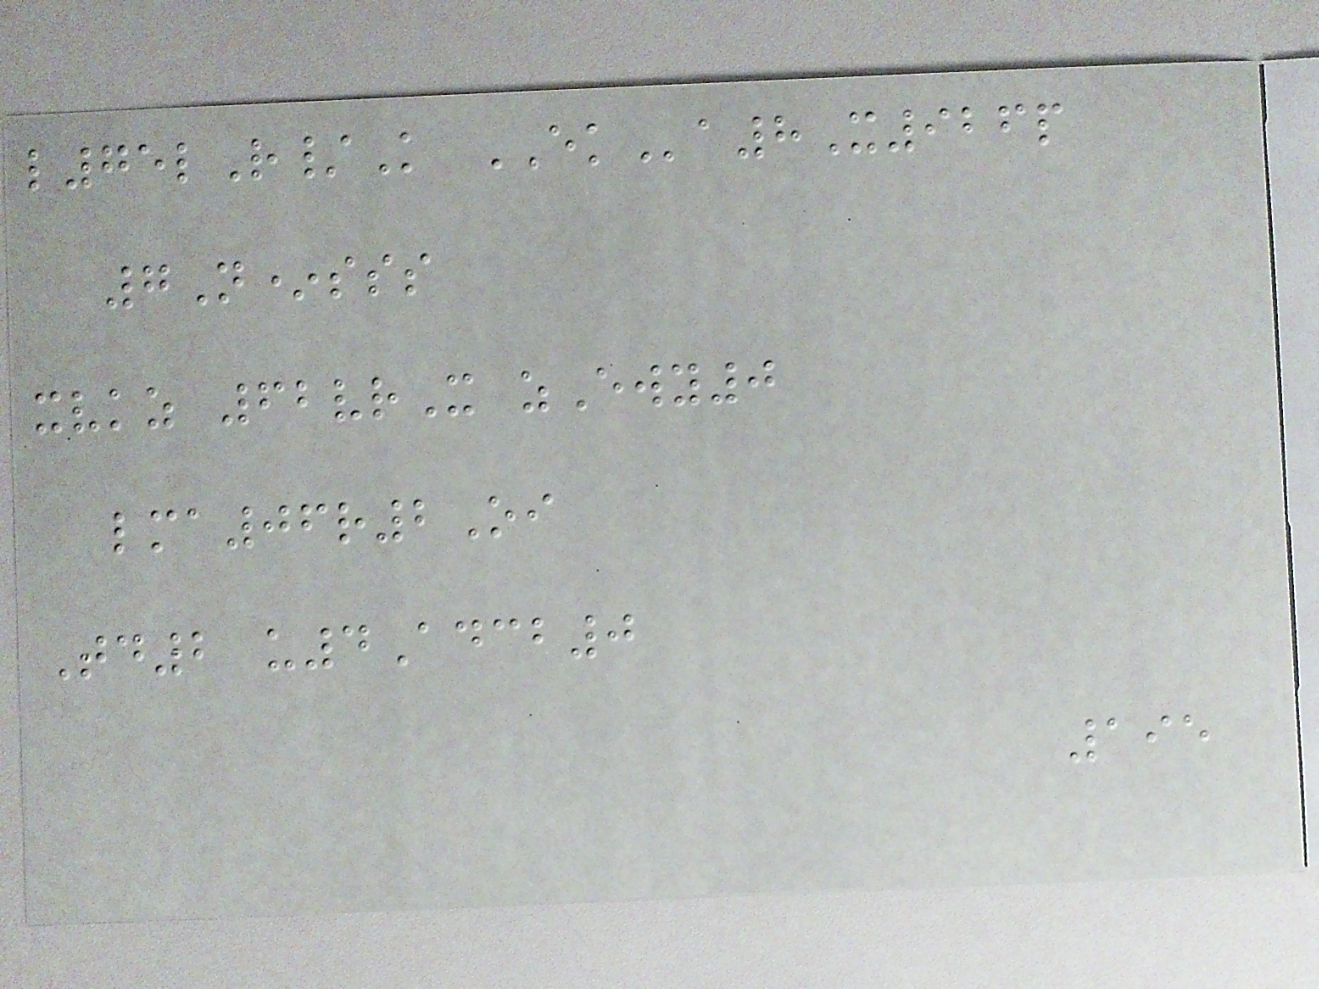l75lR/K EKa8X926p
7N*sss
xvkz 62vrX zEwy0
lma06r2Oi
Td2 u4Adcb0
195
